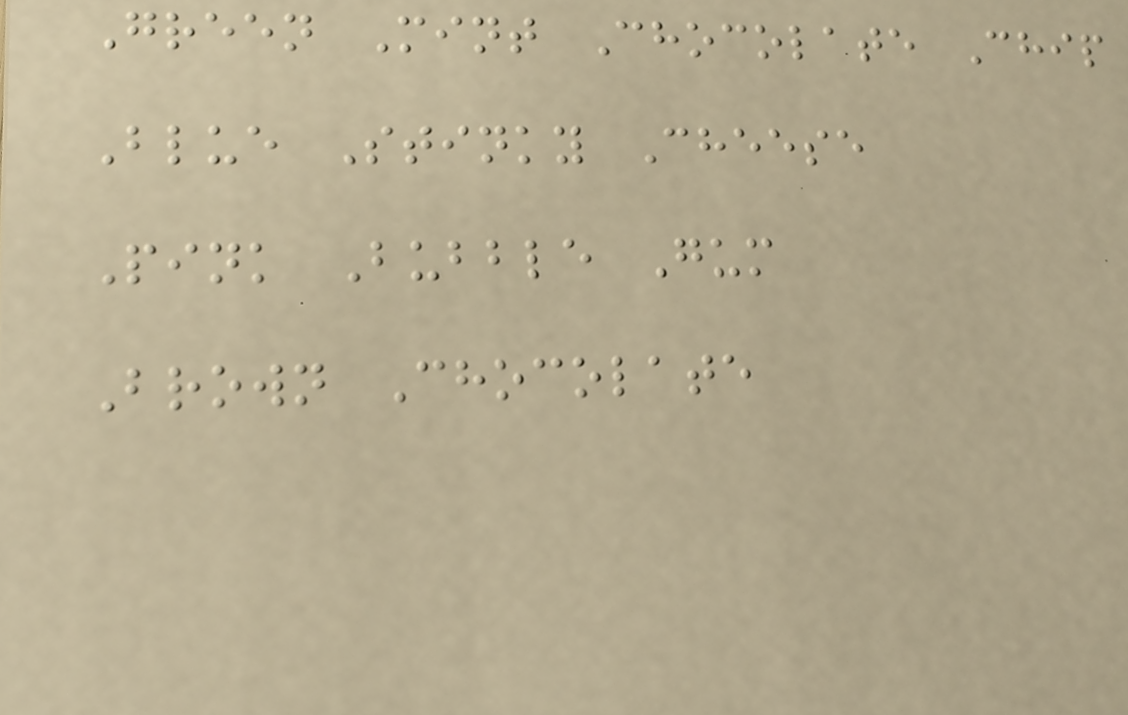Green Mint Chocolate Chip
Blue Stinky Cheese
Pink Bubble Gum
Brown Chocolate
